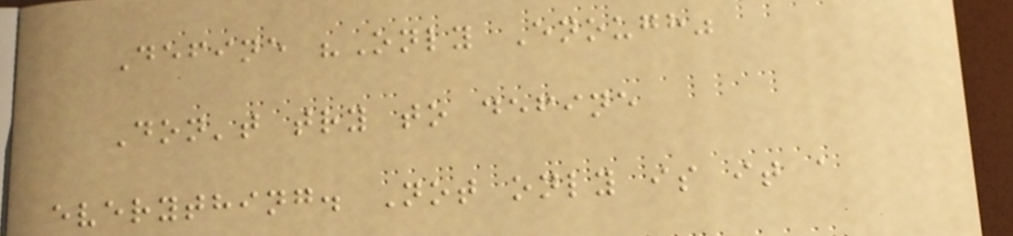Define "Only Enough"
Don't try to define
everything. Not only is it a
